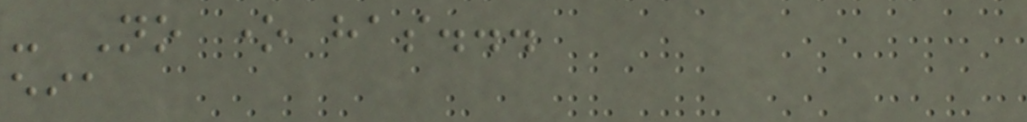- No one has...
eia
